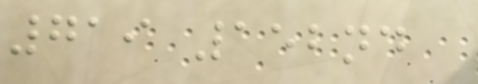719 152nd
